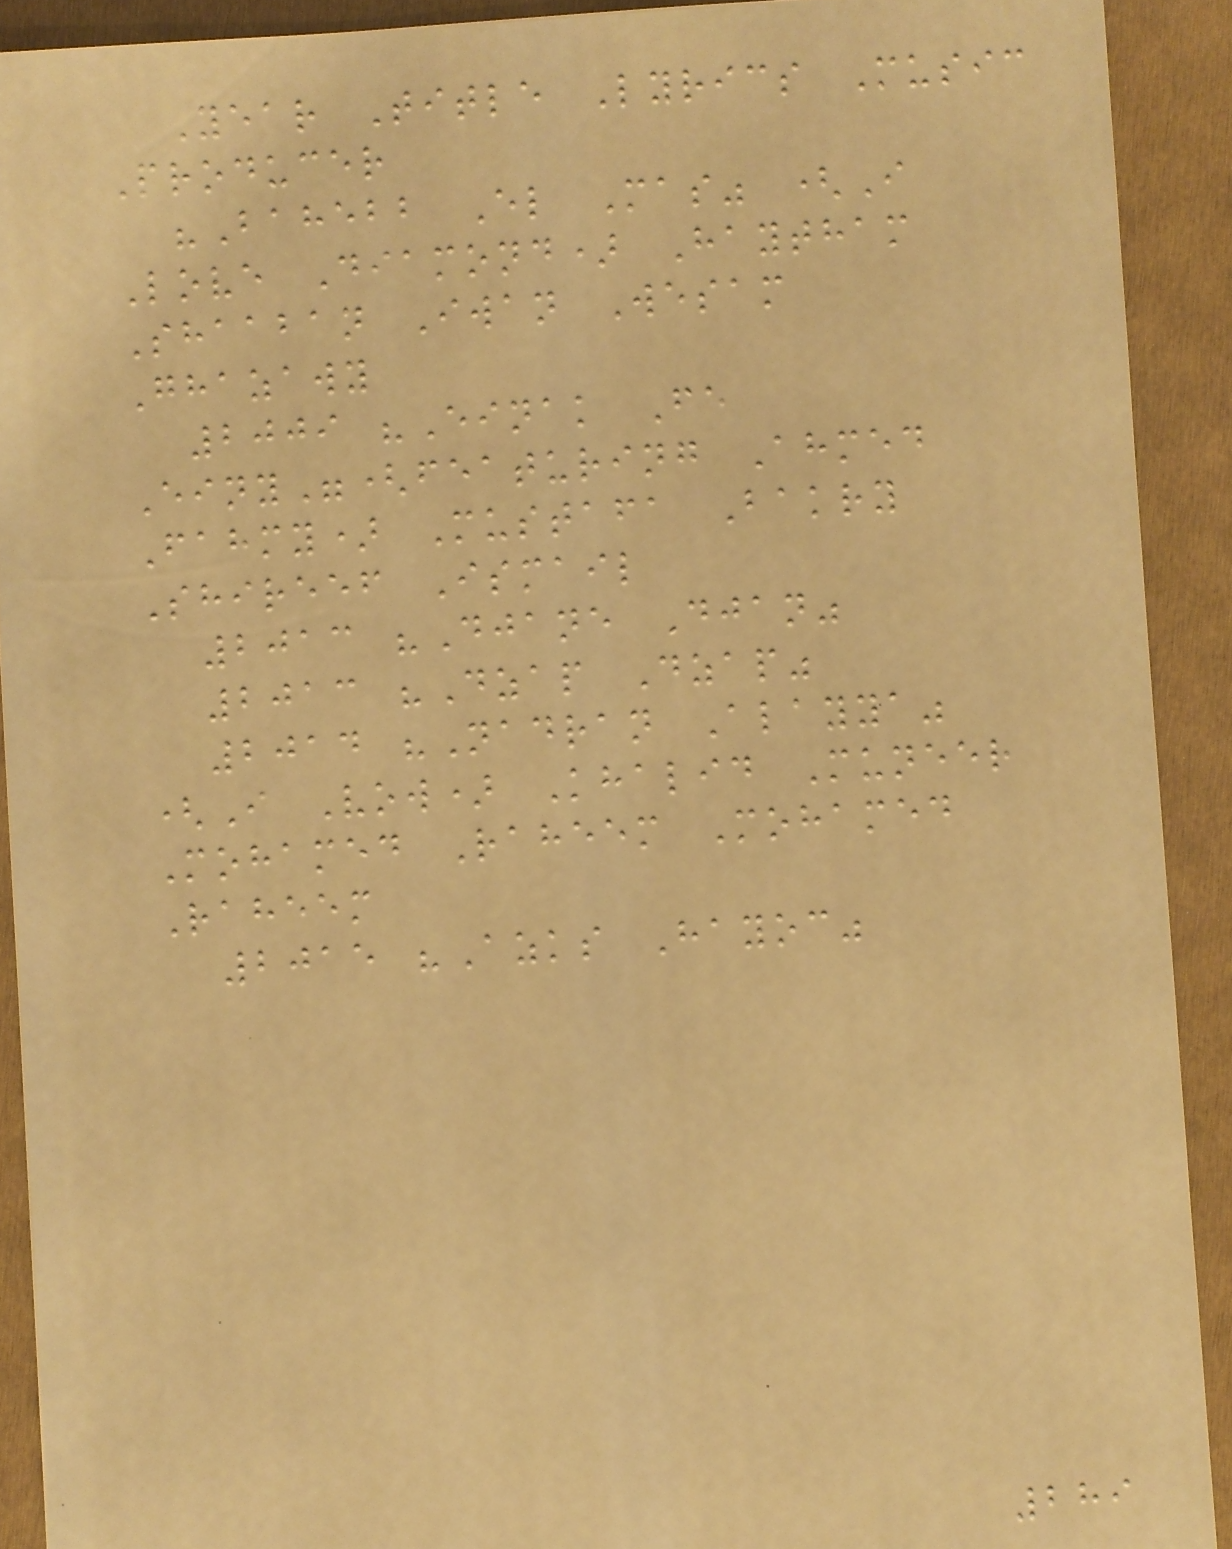Year Title Lyrics Music
Producer
"Bahebb El Mas" (I
Love Diamond) Haytham
Shaaban Iwan Wesam
Ghazawy
2009 "Einak Fe
Einy"(featuring Ahmed
Fahmy) Mustafa Bakry
Shireef Ismail
2013 "Djane Djan"
2013 "Dzap Dzap"
2014 "Nadran Alayya"
(I Vow) Khalid Muneer
Mohamed Raheem Mohamed
Raheem
2015 "Azks Hayoc"
289
